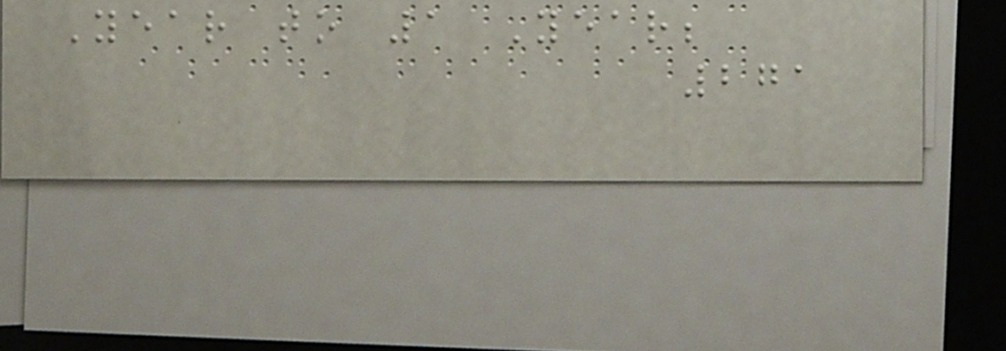Year to 1 Year;
271
